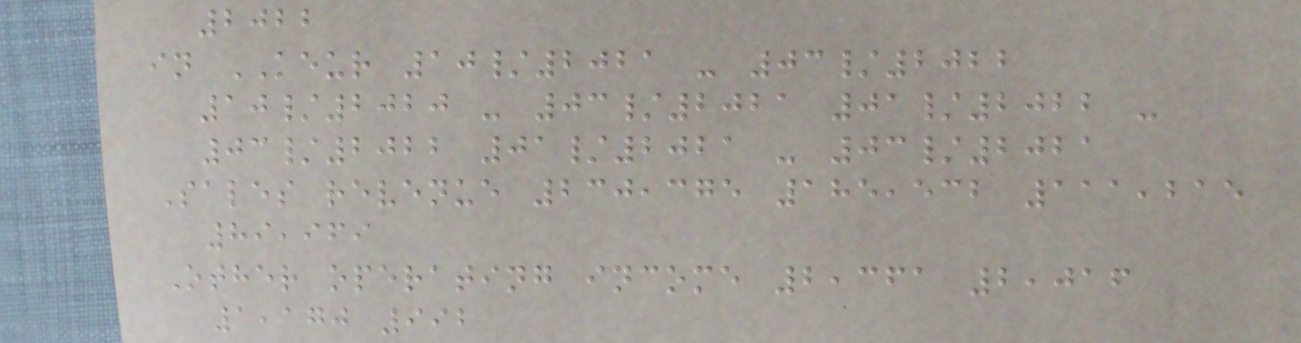2022
in KEUR 10/2021 - 03/2022
10/2020 - 03/2021 01/2022 -
03/2022 01/2021 - 03/2021
Sales revenue 230,375 185,532 111,215
89,969
Other operating income 2,361 2,016
1,170 992
